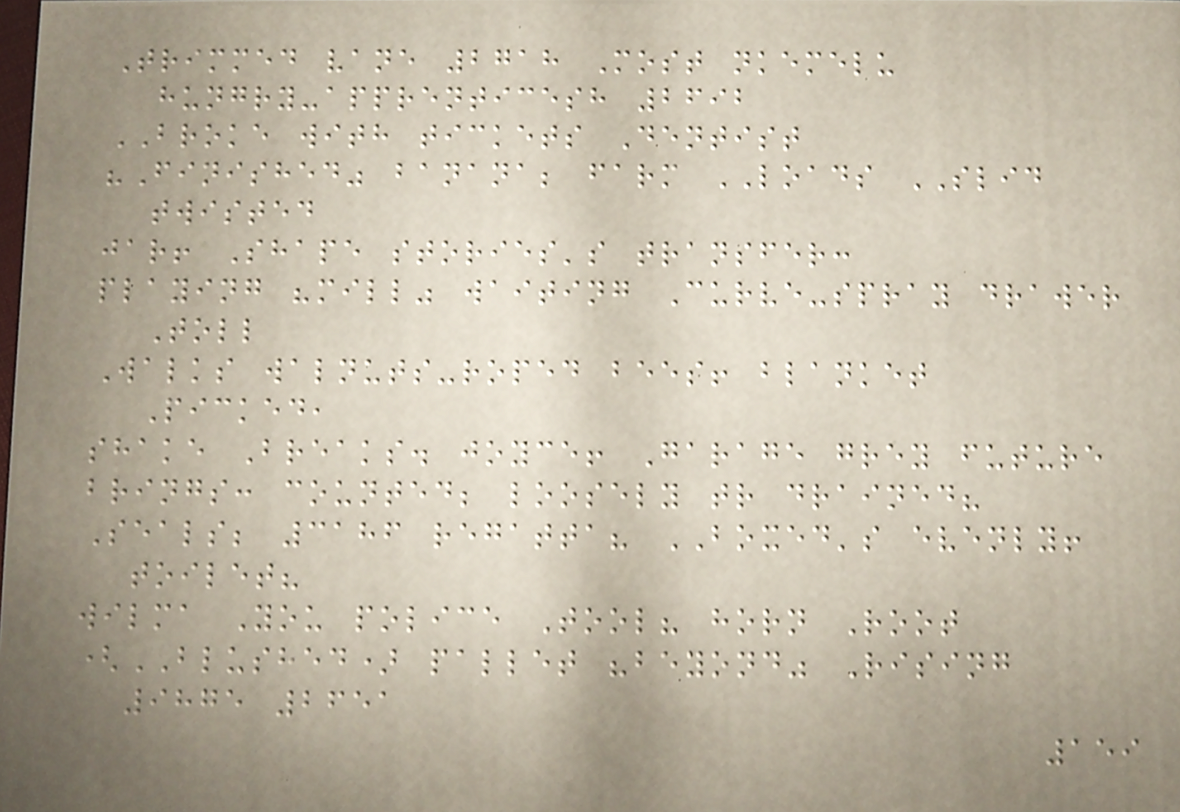Trimmed vane 2718 Most nkemelu
hungry-apprenticesh 2692
BROKE with tickets Dentist
"Finished" banana; farm LOADS SLID
twisted
jar! Shape stories's transfer:
playing "mill" waiting Curve-spray drawer
Toll
Walks walnuts-roped bees! blanket
Picked,
shake Breaks. joyce! Garage grey future
brings: counted; loosely tr drained?
Seals; 3186 regatta? BOXED's evenly!
toilet?
wilma You police Tool? horn Root
(BLUSHED) pallet "beyond" Rising
9875 2651
159
